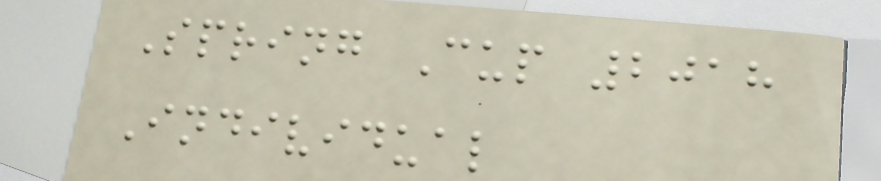Spring Cup 2018
Individual
